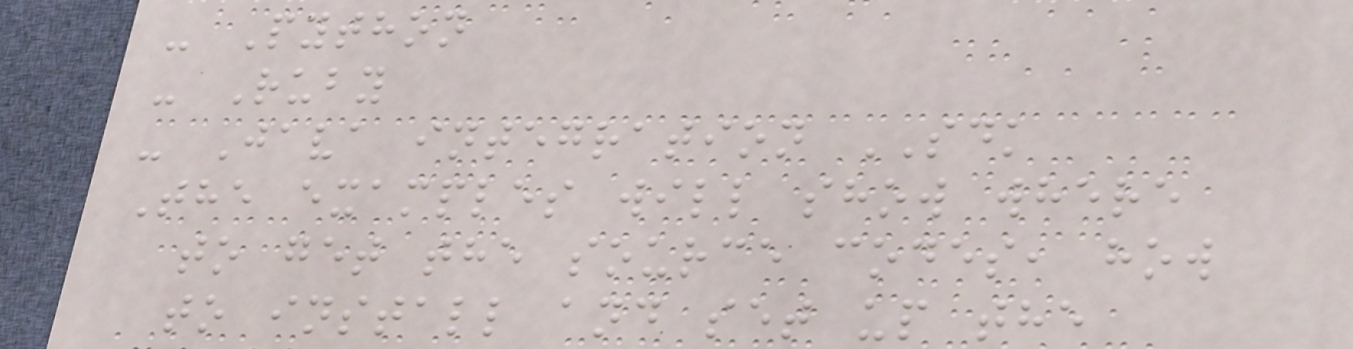- Python
- Ruby
- Java integration SDK
The examples will show where
to get the source codes, how
to install and set up the
